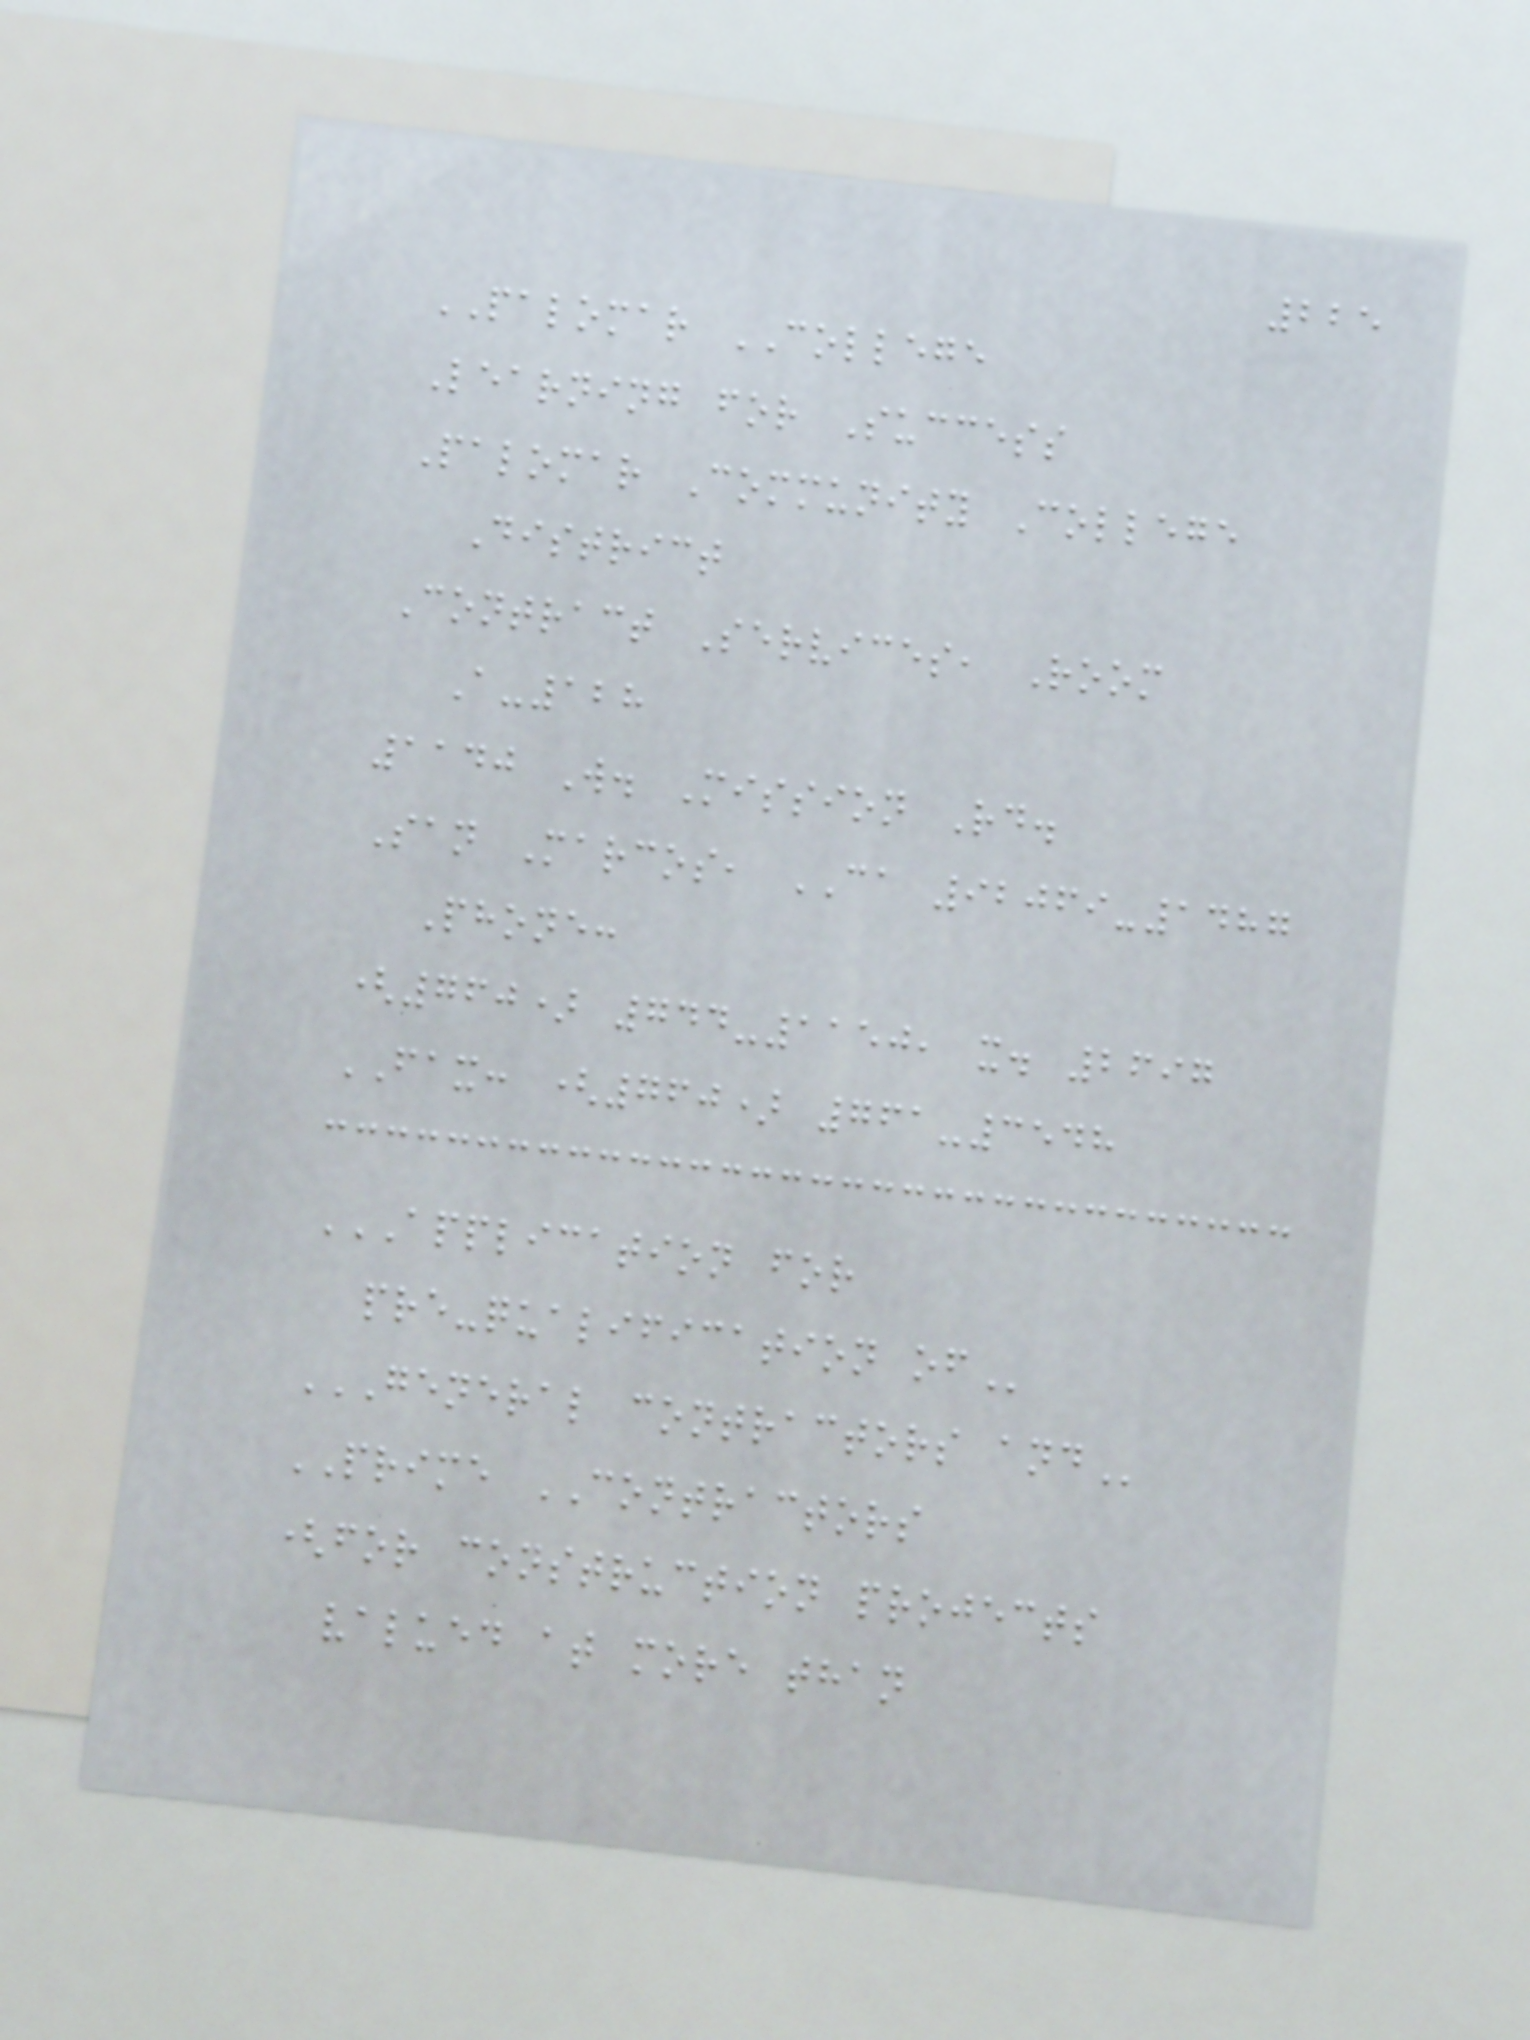225
PALOMAR COLLEGE
Learning for Success
Palomar Community College
District
Contract Services, Room
A-128
1140 W. Mission Rd.
San Marcos, CA 92069-1487
Phone:
(760) 744-1150, x. 2697
FAX: (760) 761-3548
APPLICATION FOR
PRE-QUALIFICATION OF
GENERAL CONTRACTORS AND
PRIME CONTRACTORS
(for construction projects
valued at more than
